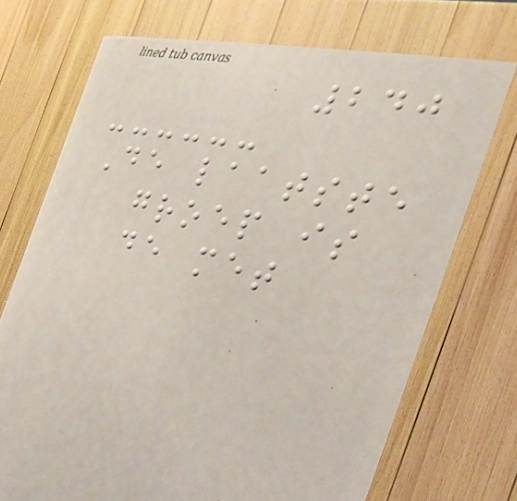240
De laatste
groep is
de met
